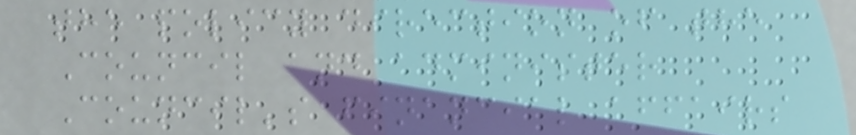the policy direction of the
Council and administer
Council's financial affairs
